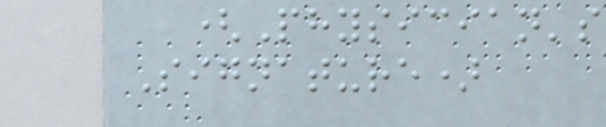(Physician's
Signature)
